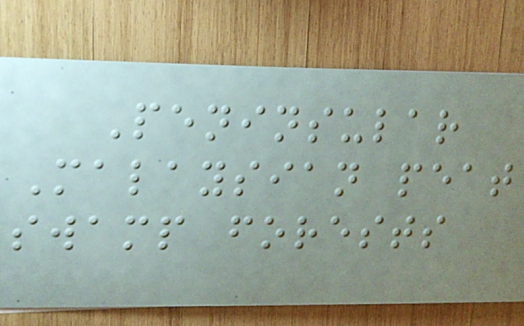Peninsular
Malaysian peat
swamp forests
